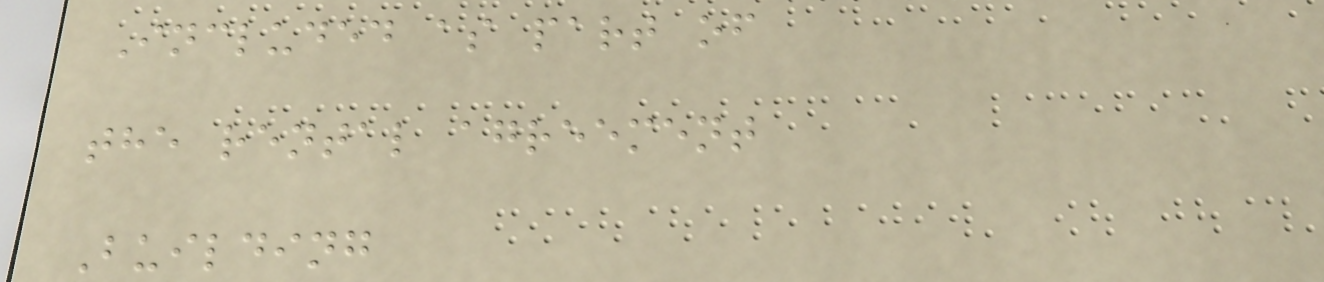Included as part of
the rental agreement
Building
